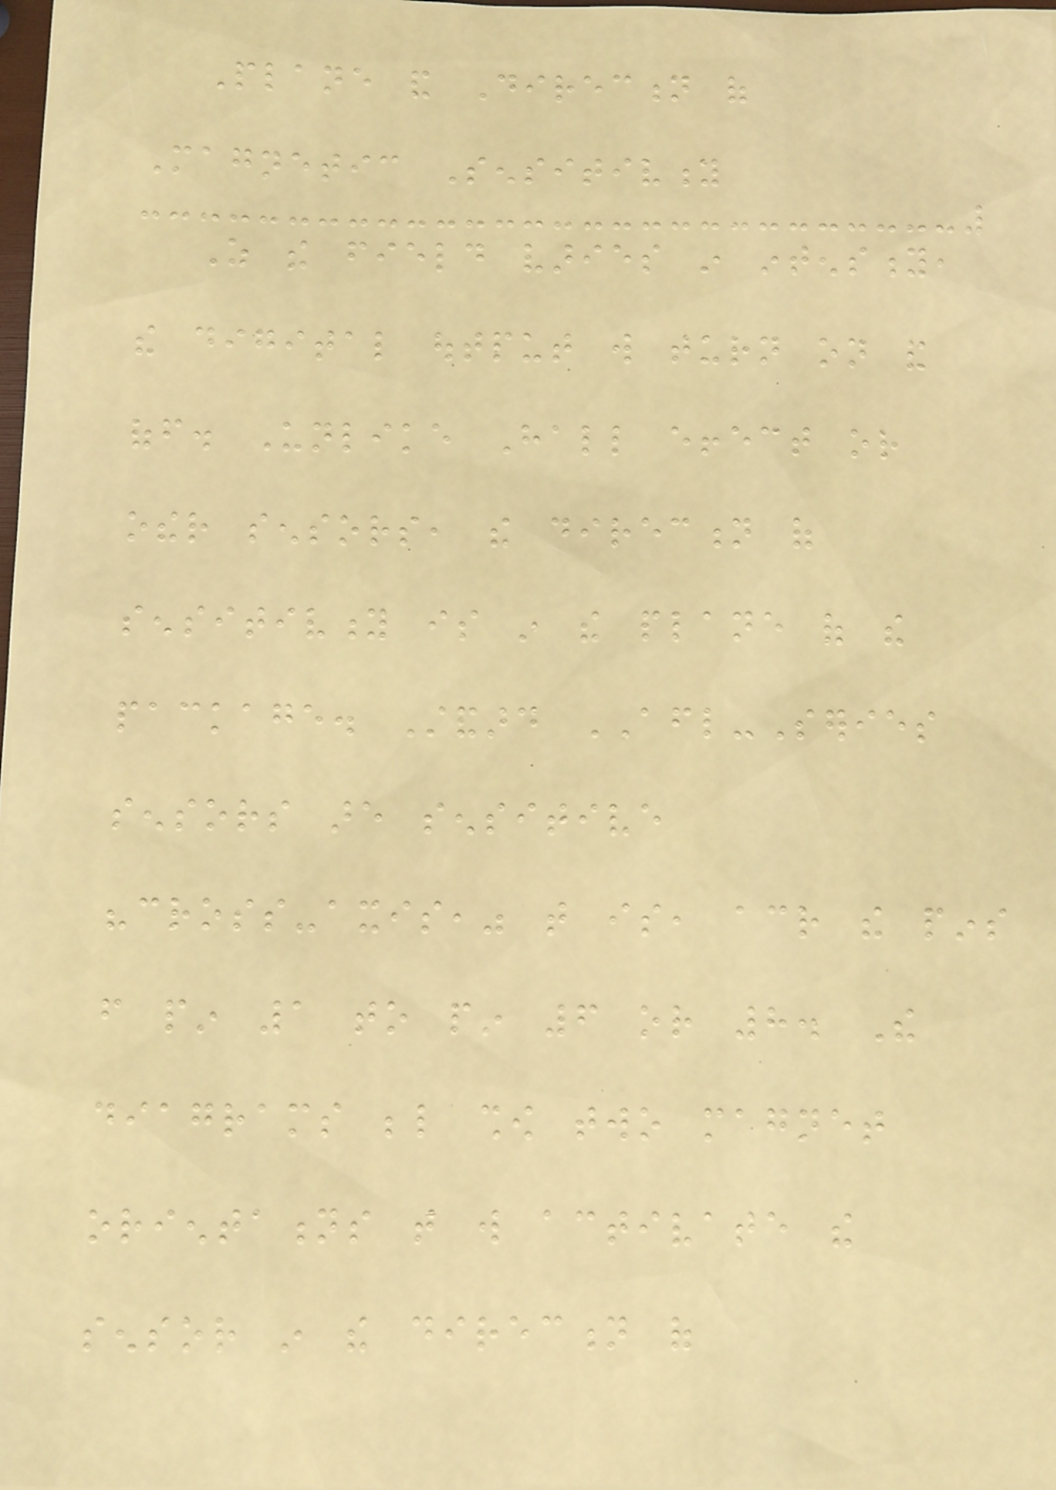Plane and Direction of
Magnetic Sensitivity
As the field varies in intensity,
the digital output will turn on and
off. Unlike Hall effect or
other sensors, the direction of
sensitivity is in the plane of the
package. Standard AFL-Series
sensors are sensitive
"cross-axis," that is, across the pins
from pin 1 to pin 6 or 8. The
diagrams below show two magnet
orientations that will activate the
sensor in the direction of
